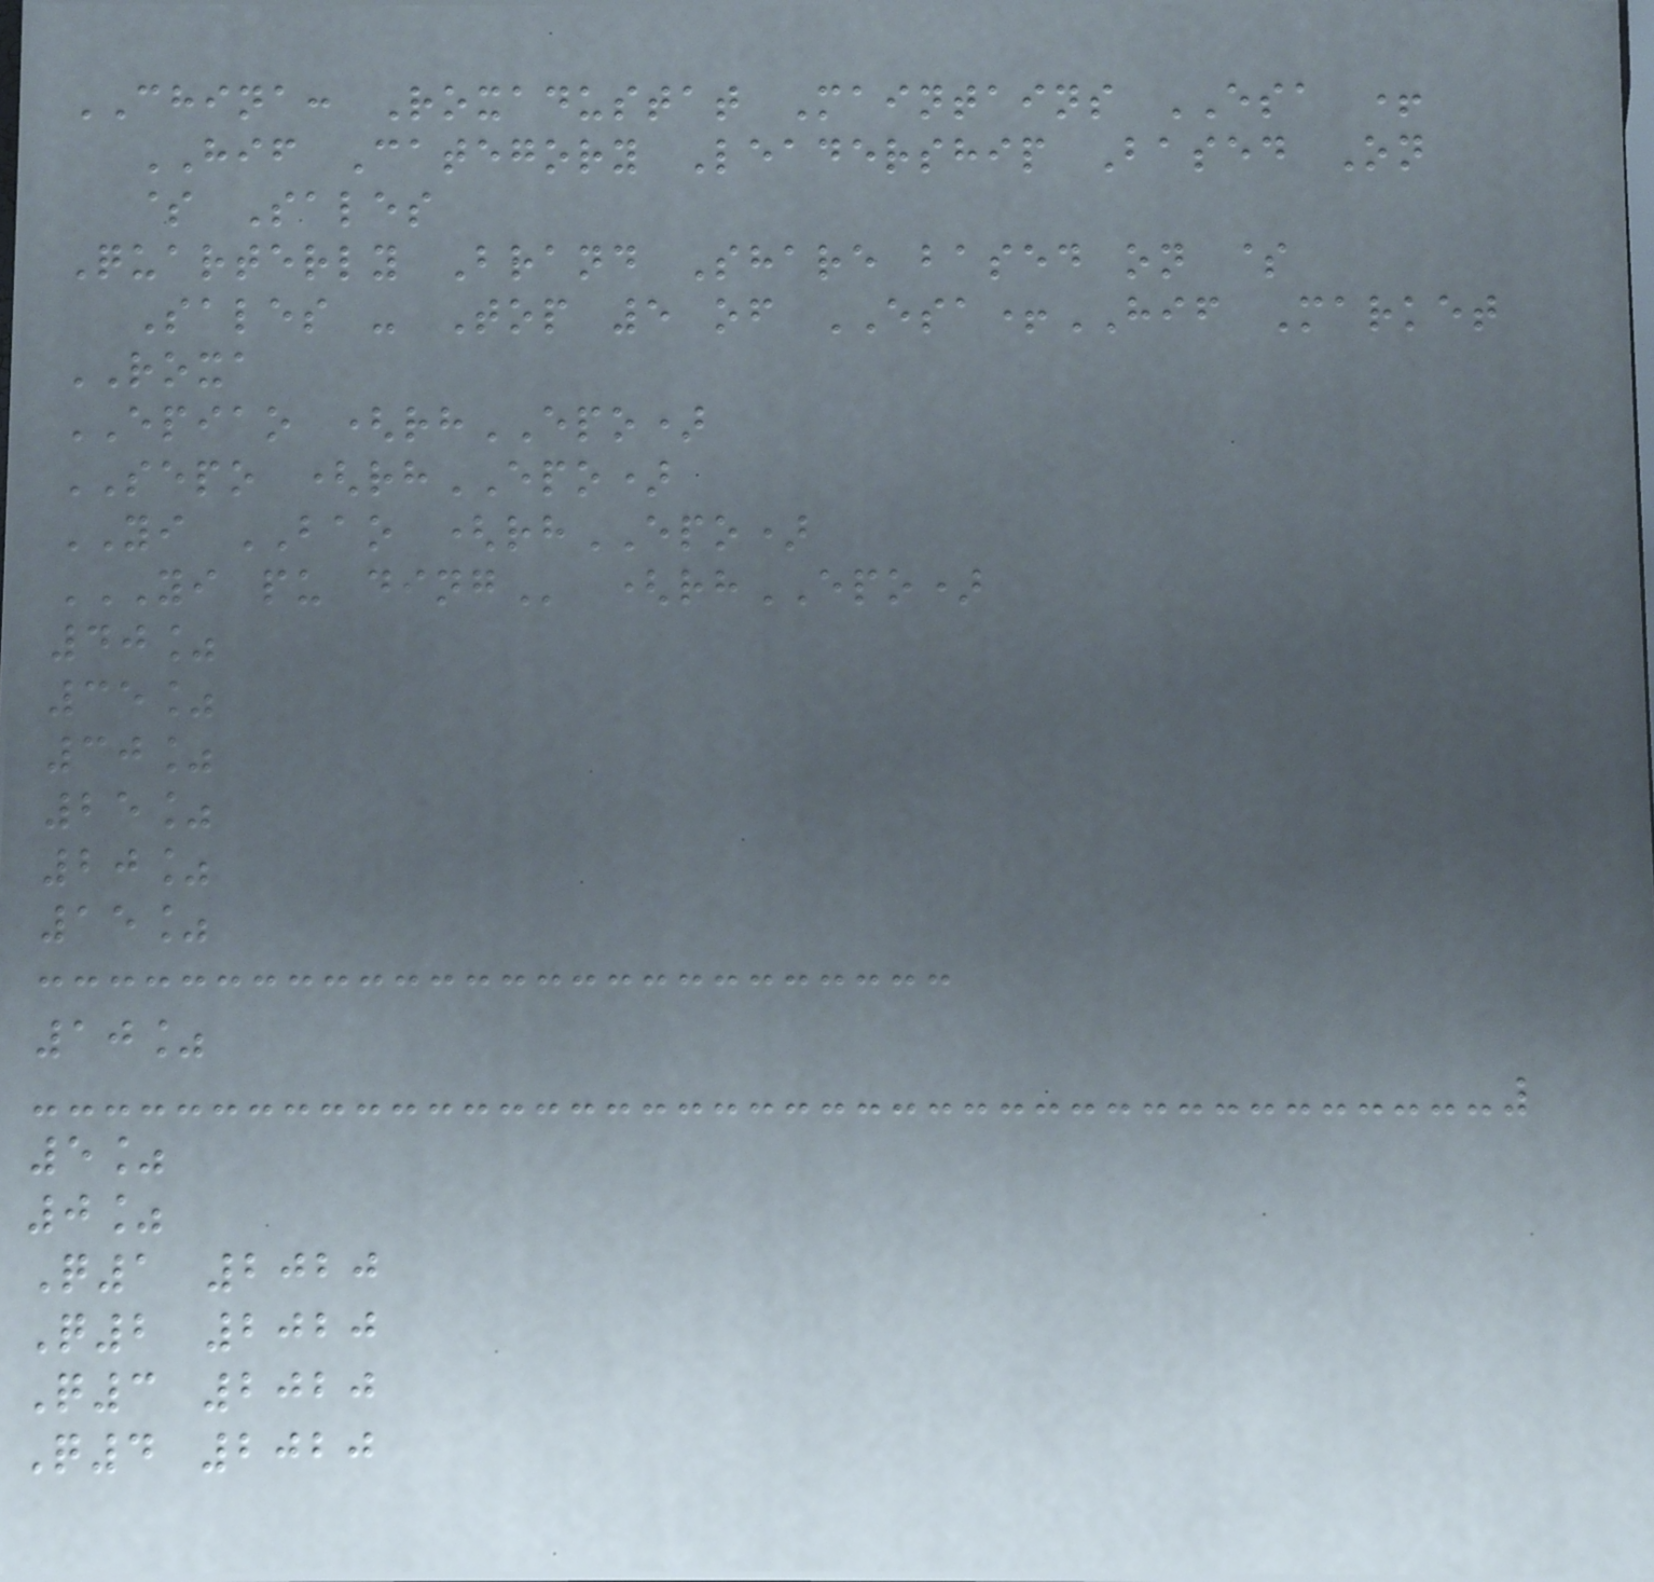CHINA: Roxadustat Maintains ESA +
HIF Category Leadership Based On
$ Sales
Quarterly Brand Share based on $
Sales - Top 5 of ESA+HIF Market
ROXA
EPIAO (rhEPO)
SEPO (rhEPO)
YI BAO (rhEPO)
YI PU DING (rhEPO)
40%
35%
30%
25%
20%
15%
10%
5%
0%
Q1 2020
Q2 2020
Q3 2020
Q4 2020
